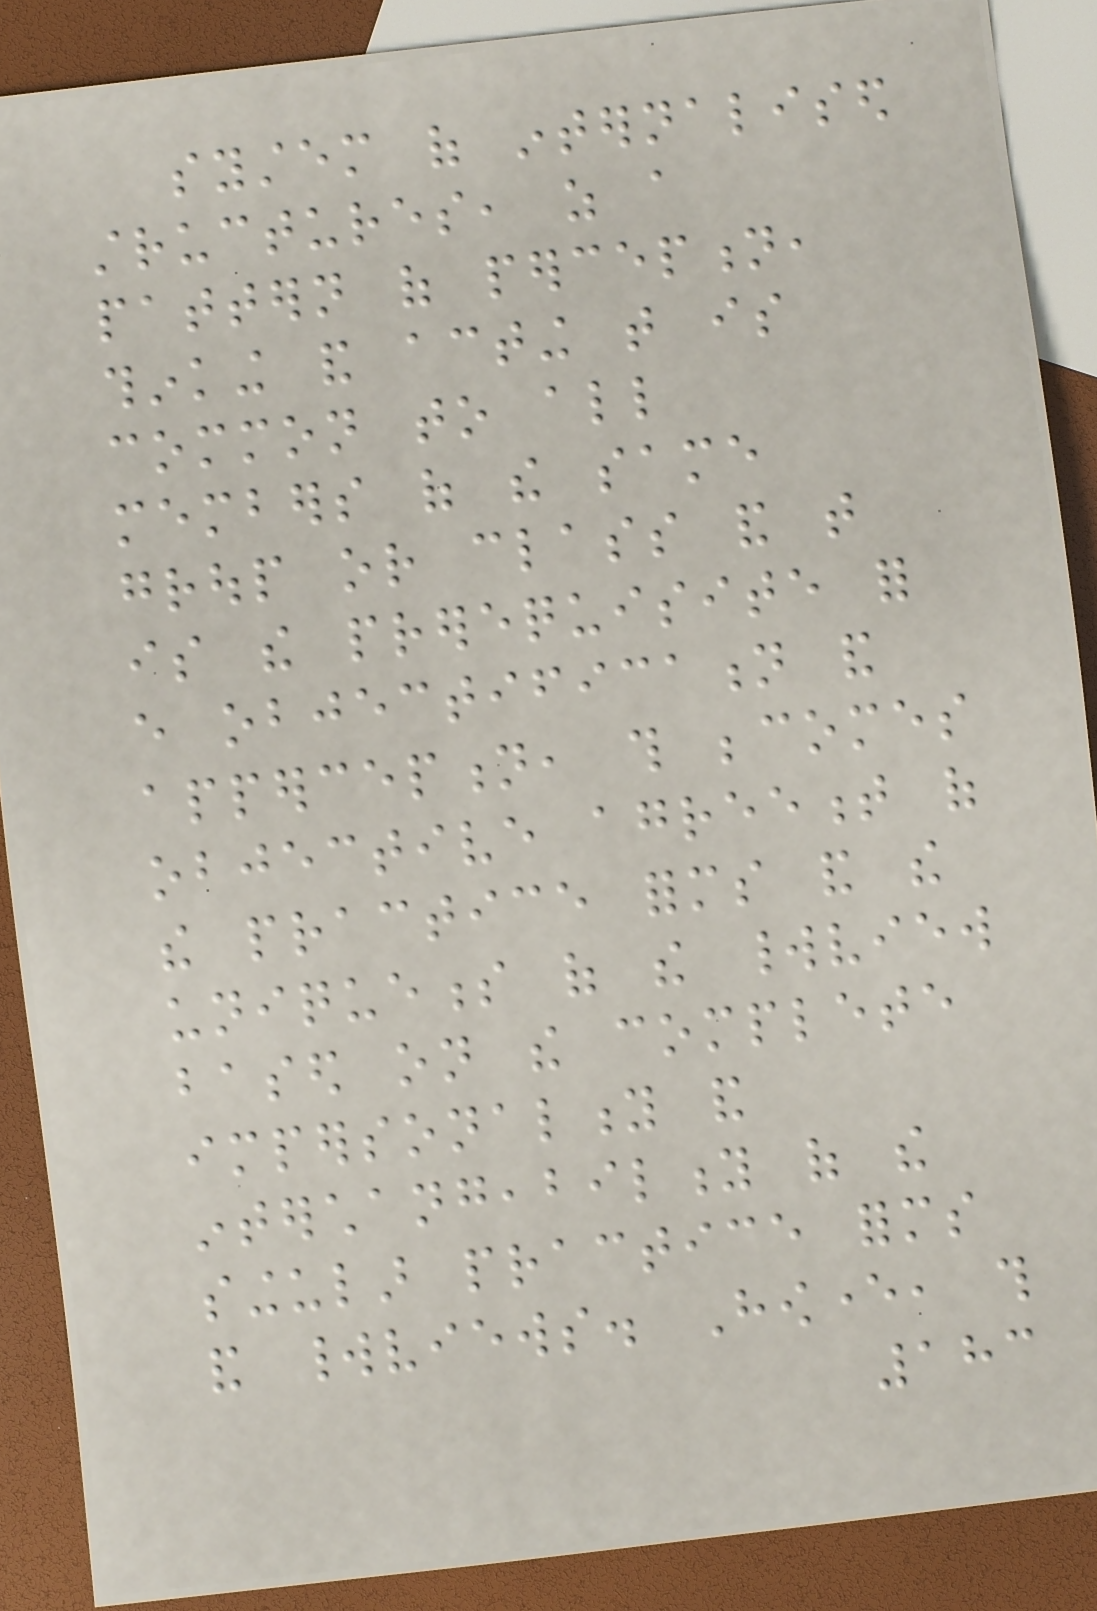system of internalised
structures, as a
pattern of perception,
thinking and acting that is
common to all
members of the same
group or class and that
is the prerequisite for
every objectification and
apperception, this becomes
objective agreement of
the practice forms and the
uniqueness of the worldview
based on the complete
impersonality and
interchangeability of the
singular practice forms
and worldviews. However, this
183
